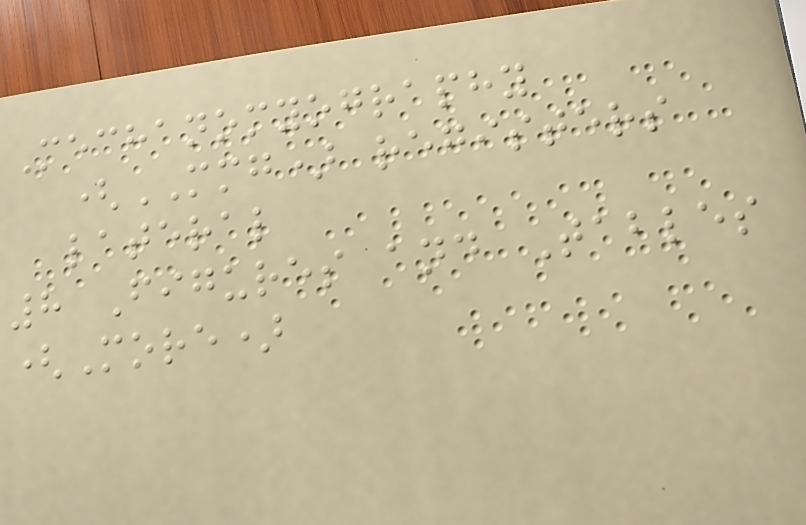Mechanomyography
(MMG) registers
lateral
8 Figures and Tables
(More)
